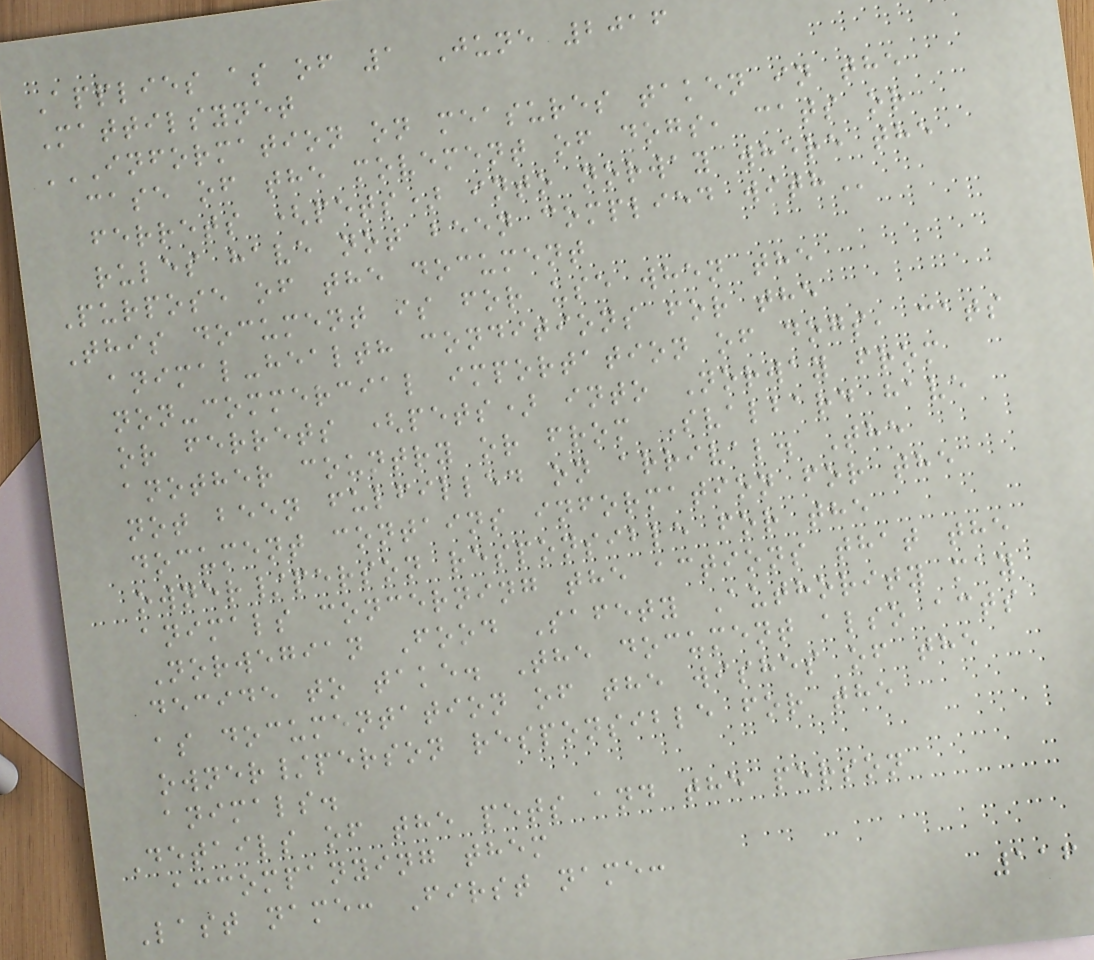Applies as of 1 June 2016
Mattilsynet
INFORMATION ON MEASURES TAKEN IN THE
CASE OF THE MOVEMENT OF DOGS, CATS OR
FERRETS (PETS) INTO NORWAY WHERE THE
RULES HAVE NOT BEEN COMPLIED WITH
Purpose of the document
This document is for use when the
animal-health conditions for the
non-commercial importation of dogs, cats
or ferrets (pets) into Norway from
another country or from Svalbard have
not been fulfilled on arrival. The
document contains information for the
owner/person responsible for the
animals concerning the actions that the
Norwegian Food Safety Authority may
decide to take. The document also acts
as documentation of the wishes of the
owner/person responsible for the
animals.
Details of the pets and the person
accompanying them
Last name: First name:
116
